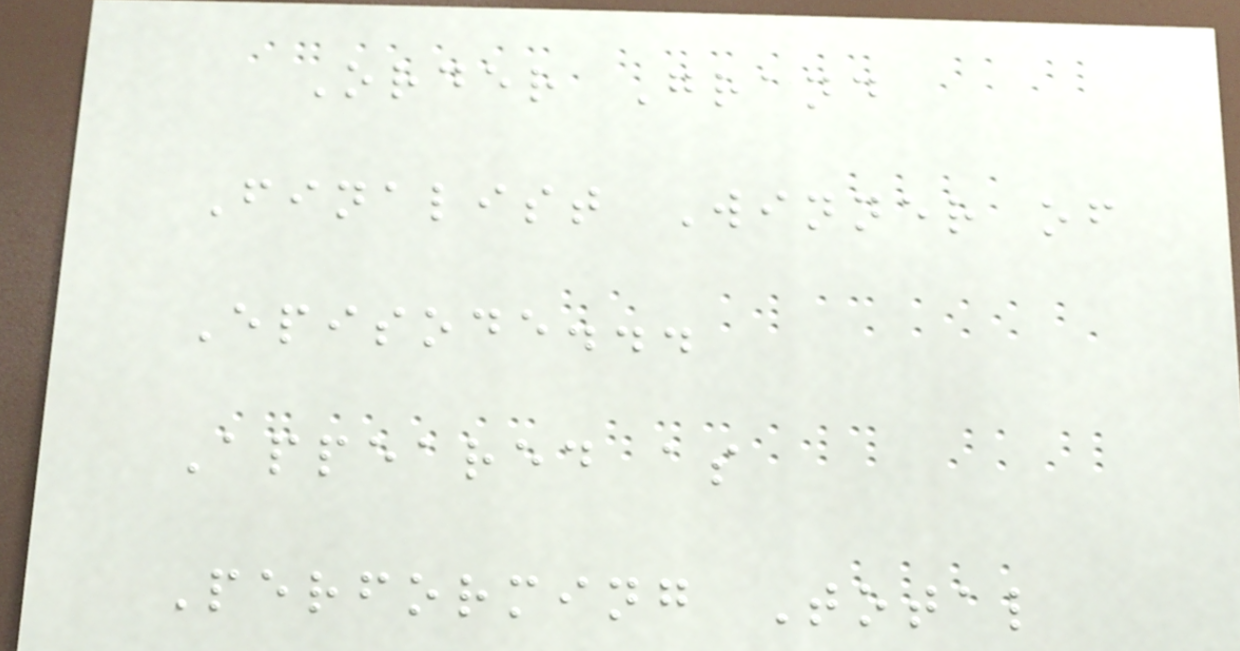Order Grand
Finalist Winner of
Episode...
Appeared as
Performing Total
